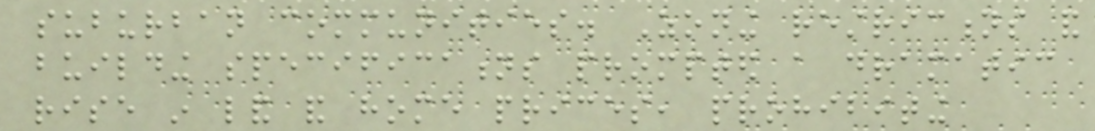suburban communities. Zoning restrictions and
building specifications prompted a dramatic
rise in land and home prices, prohibiting
